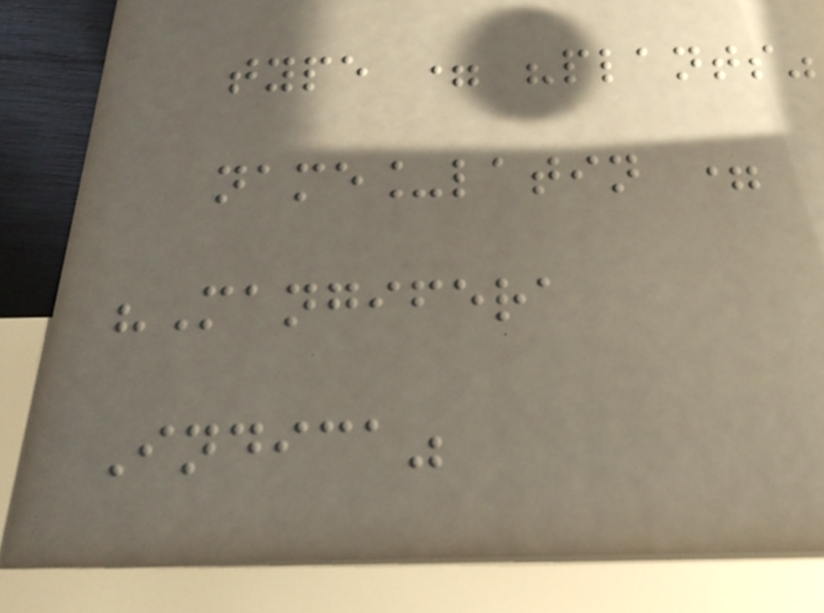type = "plants"
name_latin =
"Mangifera
Indica"
